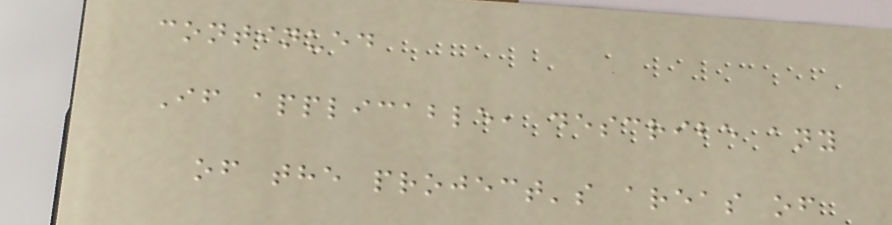continued
If applicable, describe any
of the project's areas of
